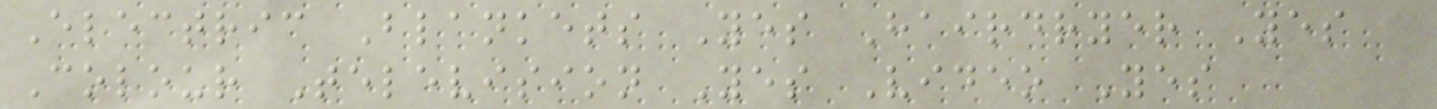Electric Blankets Yes Hairdryer Yes
Colour Television Yes Video Yes
